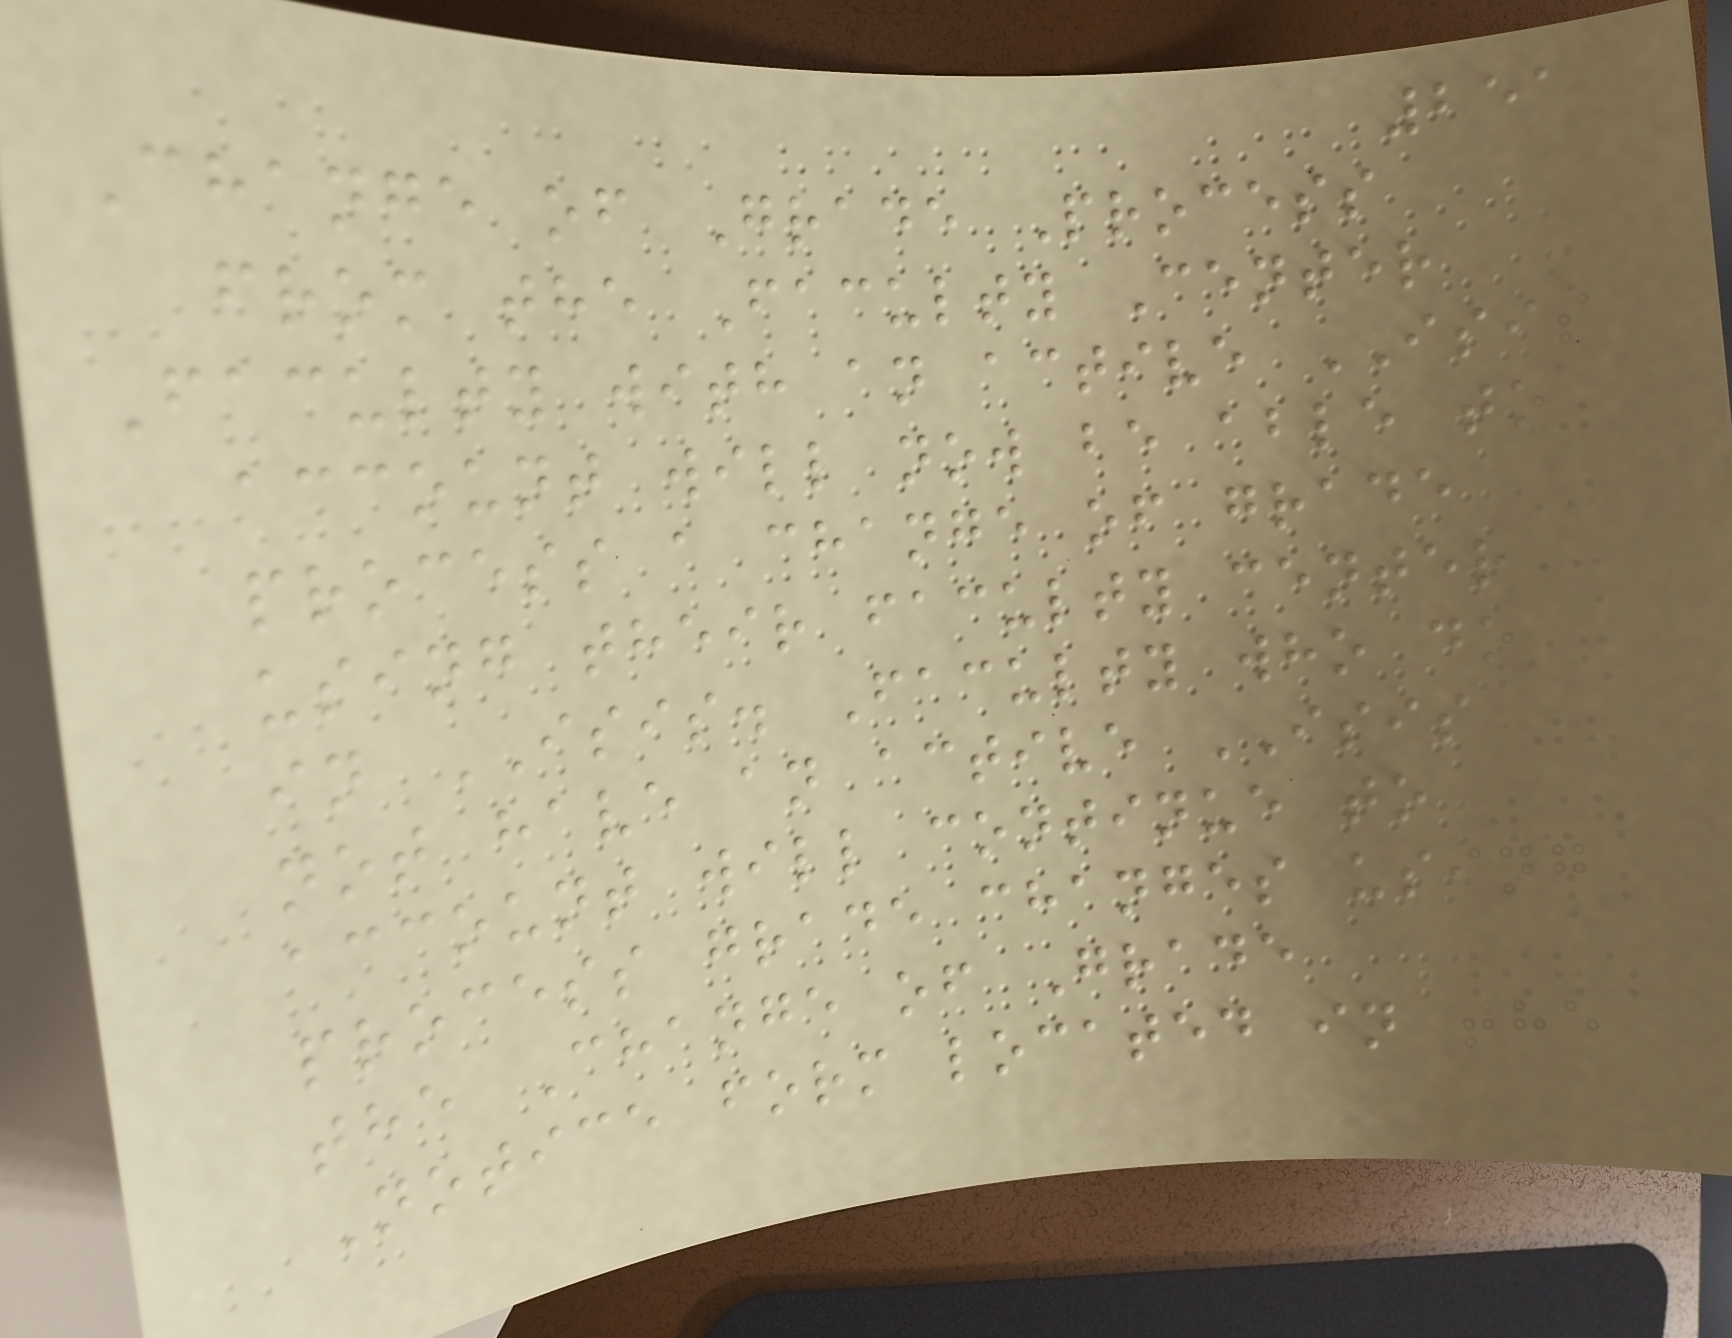251
Change of Grade Process
from the Faculty Center
Faculty with an active ISIS
account will now be able to
process a change of grade
using their faculty center
in ISIS. Faculty who do
not have an active ISIS
account will continue to
process grade changes using
the Change of Grade
Notice form located in the
